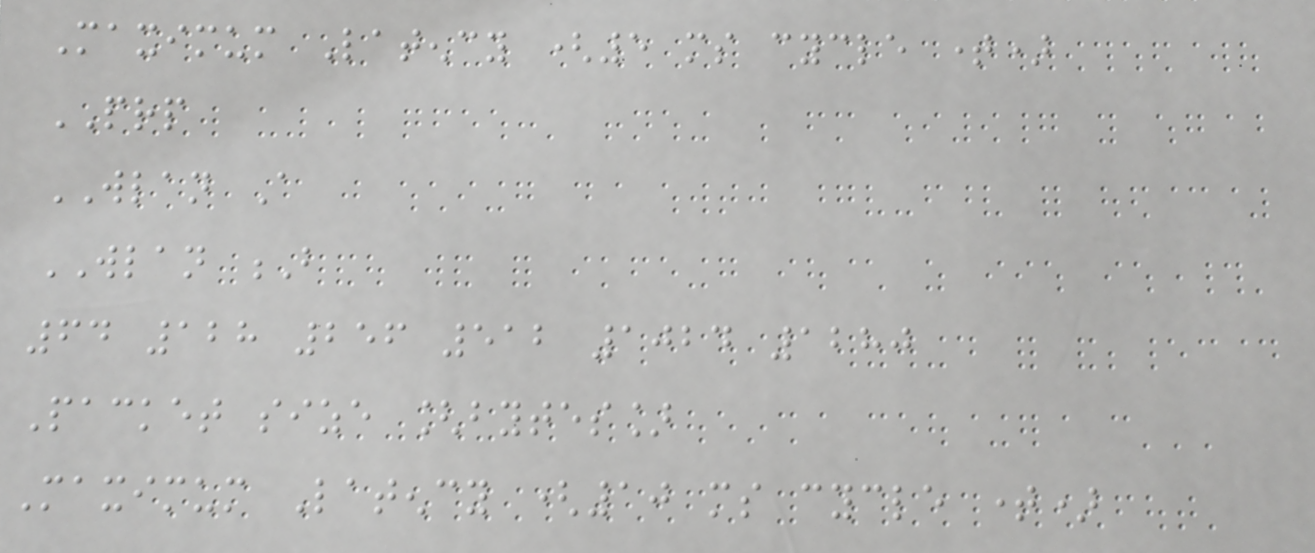Maximum Latency (5 ms cycle time)
PRP
WLAN A
WLAN B
64 128 256 512 1024 1280
Packet size [bytes]
Maximum Latency (10 ms cycle time)
